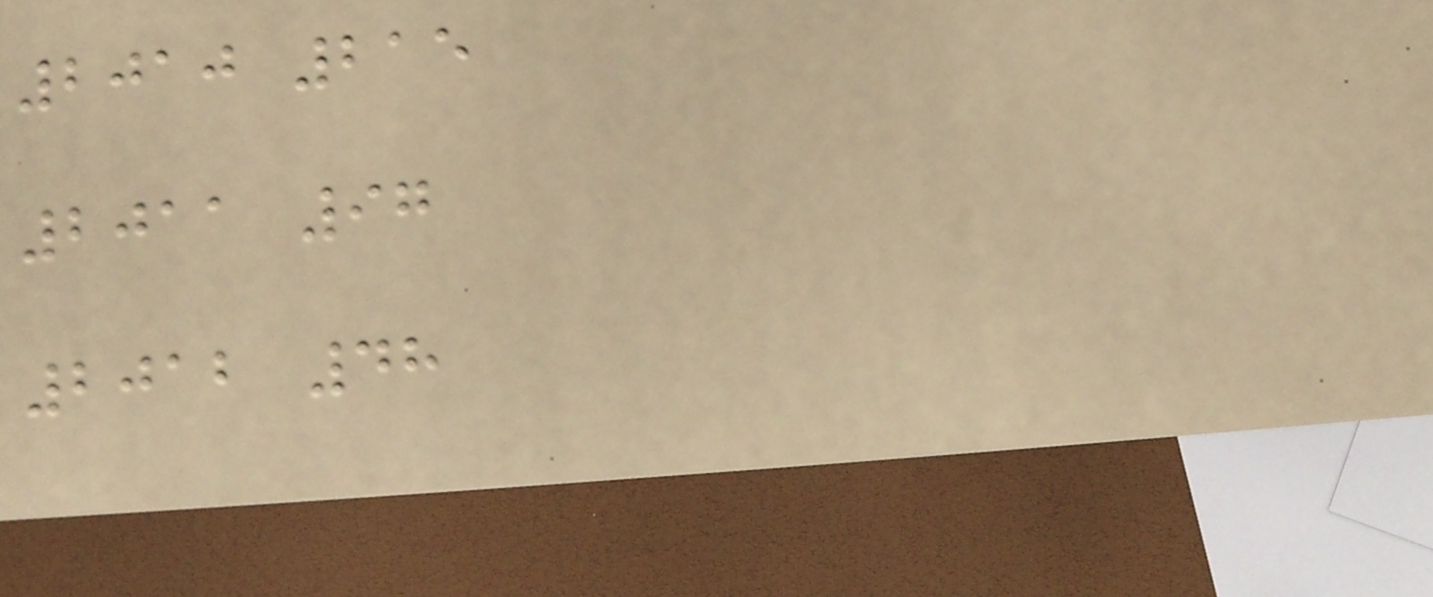2010 215
2011 97
2012 48
